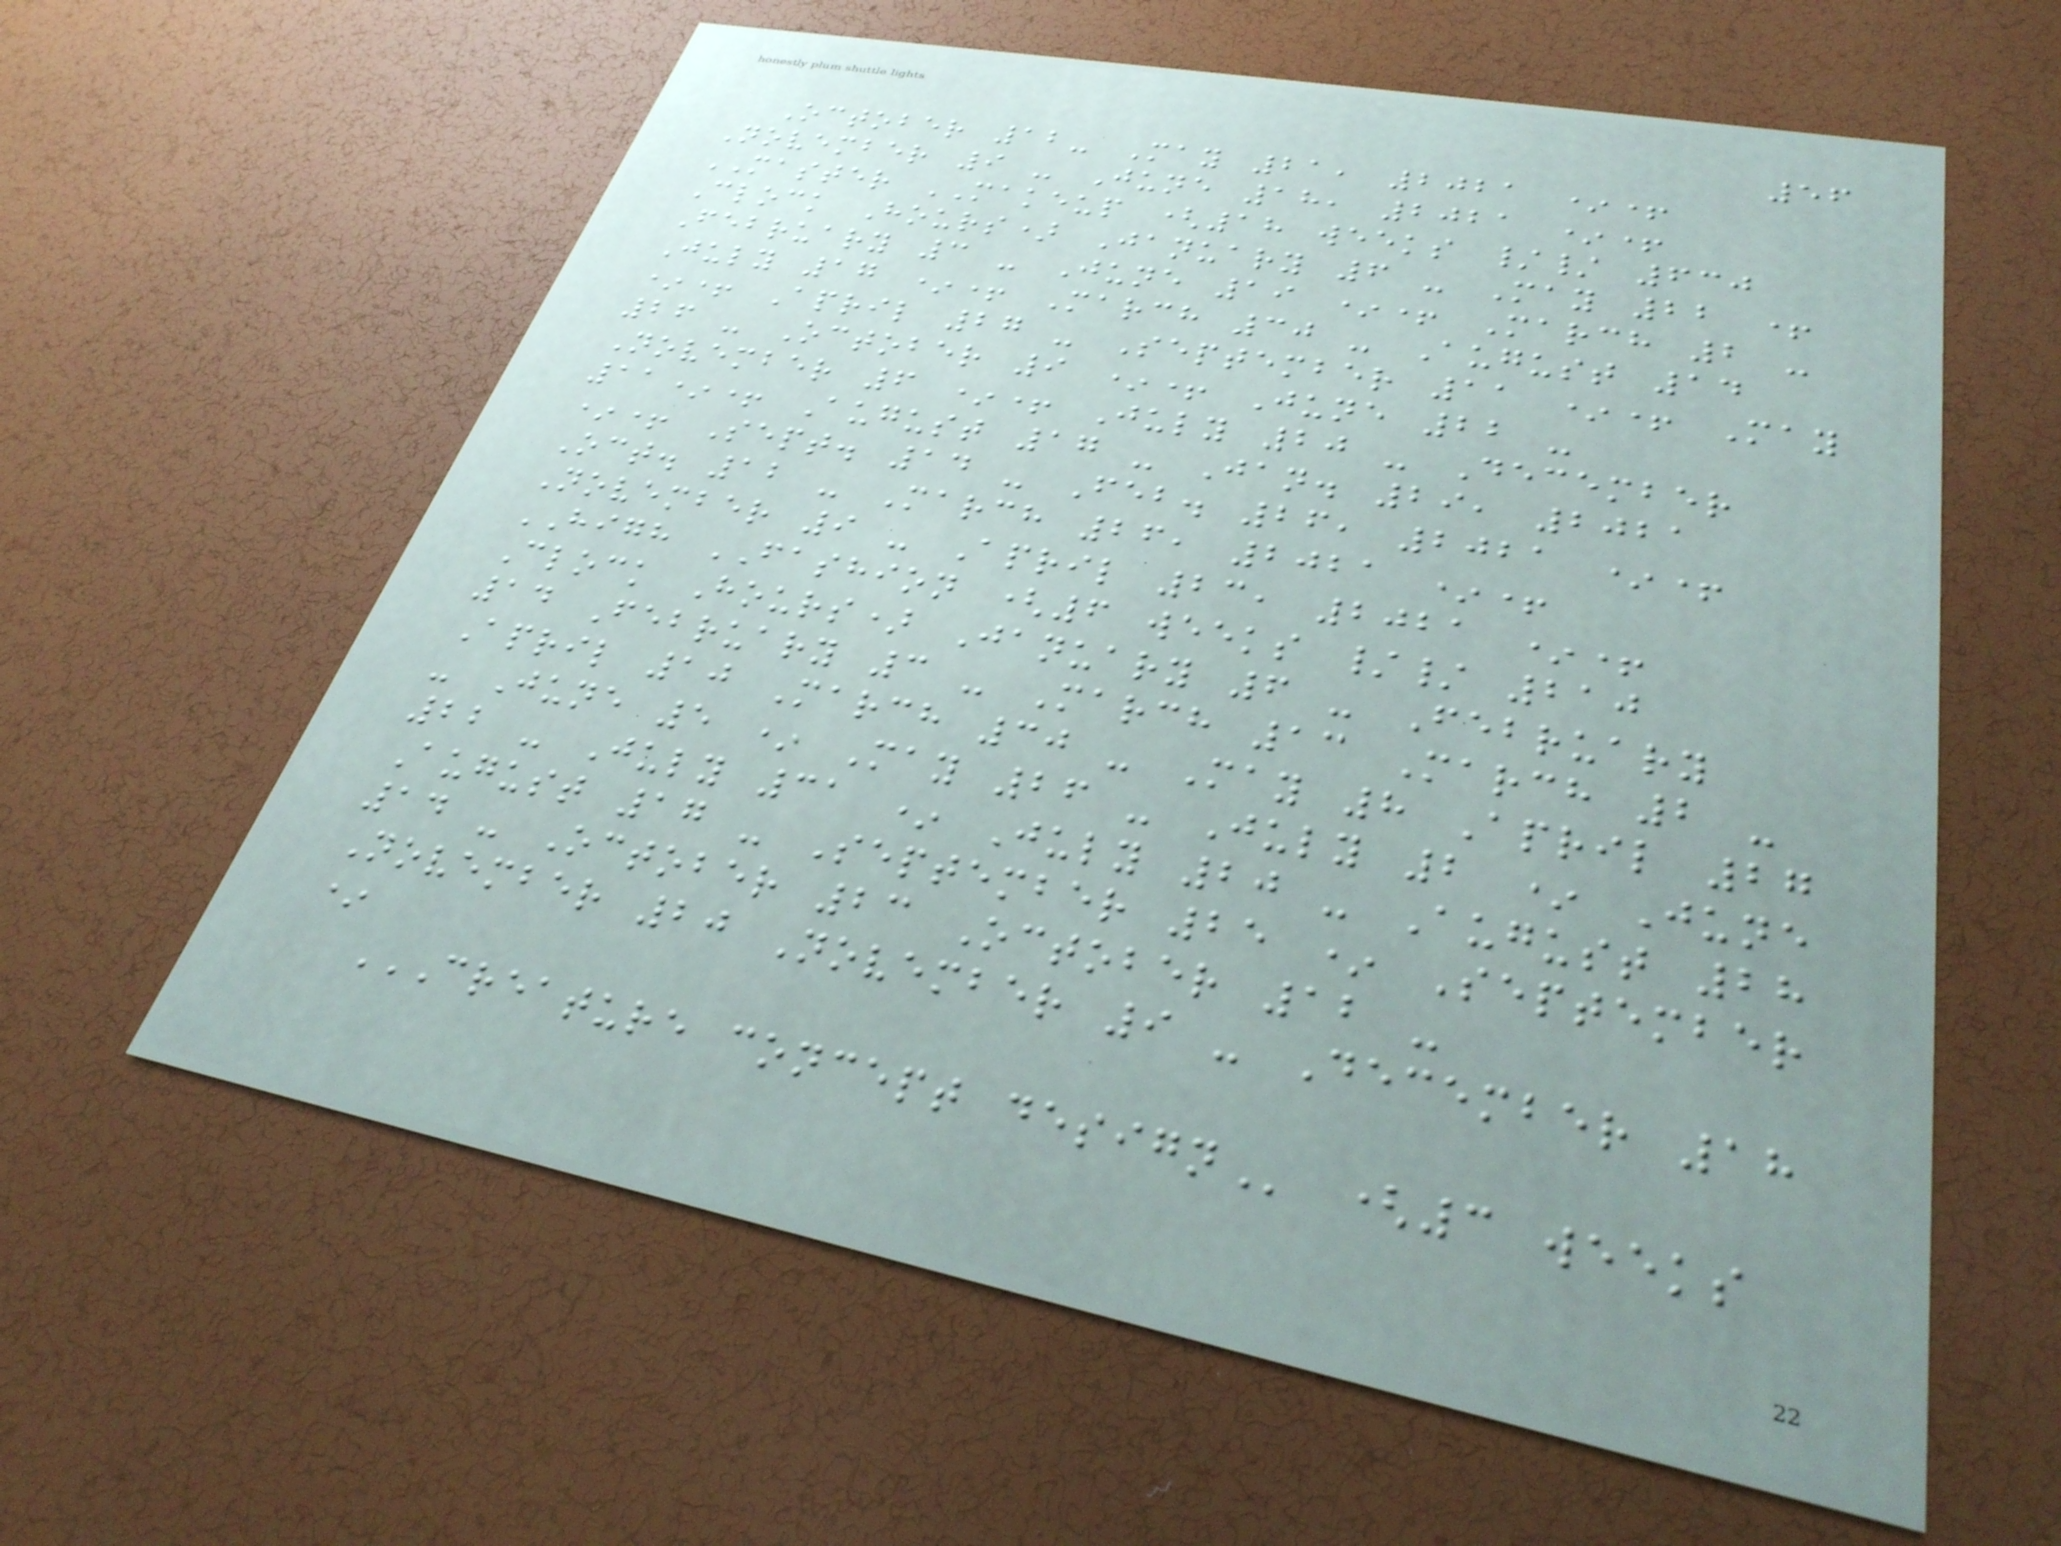56
October 12- May 21, 2021 *+
November 9 - June 18, 2021 *+
MASTER MAKEUP (18 weeks // 630
Clock Hours) January 6 - May 22 +
February 3 - June 19 *+ March 2 -
July 17 *+ March 30 - August 14
*+ April 27 - September 11 *+ May
26 - October 9 *+ June 22 -
November 6 *+ July 20 - December
11*+ August 17 - Jan. 29, 2021
*+ Sept. 14 - Feb. 26, 2021 *+
Oct. 12 - March 26, 2021 *+
November 9 - April 23, 2021 *+
HIGH FASHION (6 weeks // 210
Clock Hours) January 6 - February
14 February 3 - March 13 March 2 -
April 10 March 30 - May 8 April 27
- June 5 * May 26 - July 2 * June
22 - July 31 * July 20 - August 28
August 17 - September 25 * September
14 - October 23 October 12 -
November 20 November 9 - December 18
*
CREATURE CONCEPT DESIGN (3 weeks
